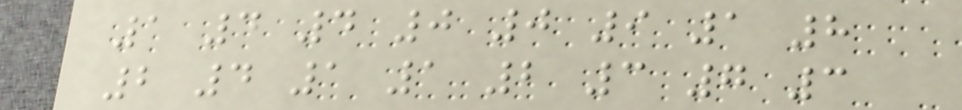1 4 4 0 0 9 1 8
2 4 1 1 2 3 7 3
